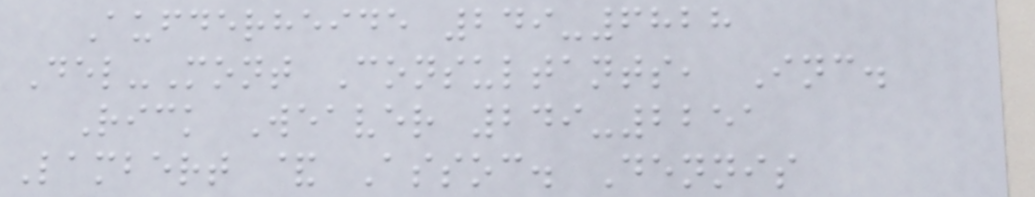Aufderheide 249-6828
Del-Mont Consultants, Inc.
Rick Weaver 249-2251
Lambert & Assoc. Dennis
